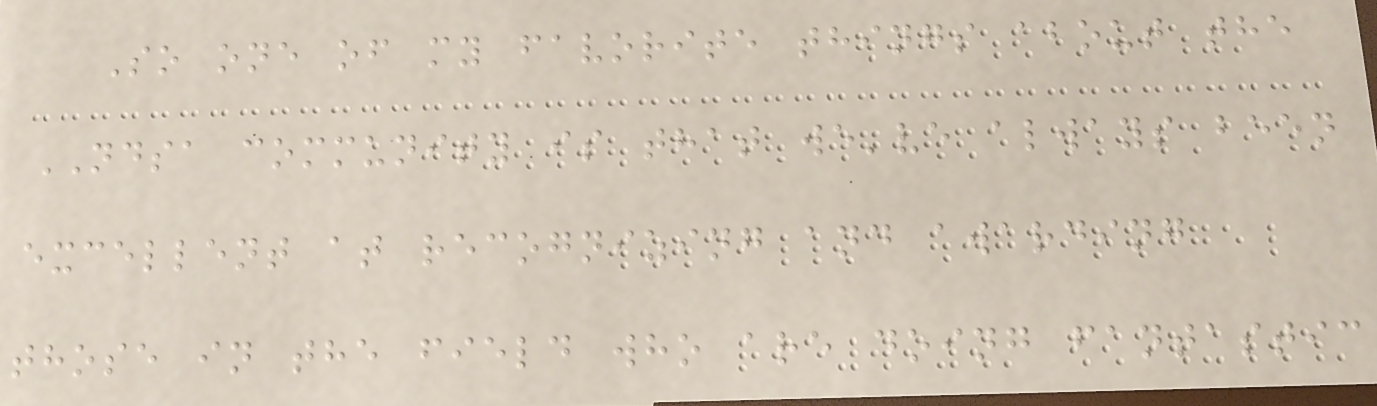So one of my favorite things about the
NDSA community is that we've always been
excellent at recognizing and awarding
those in the field who are doing fantastic
